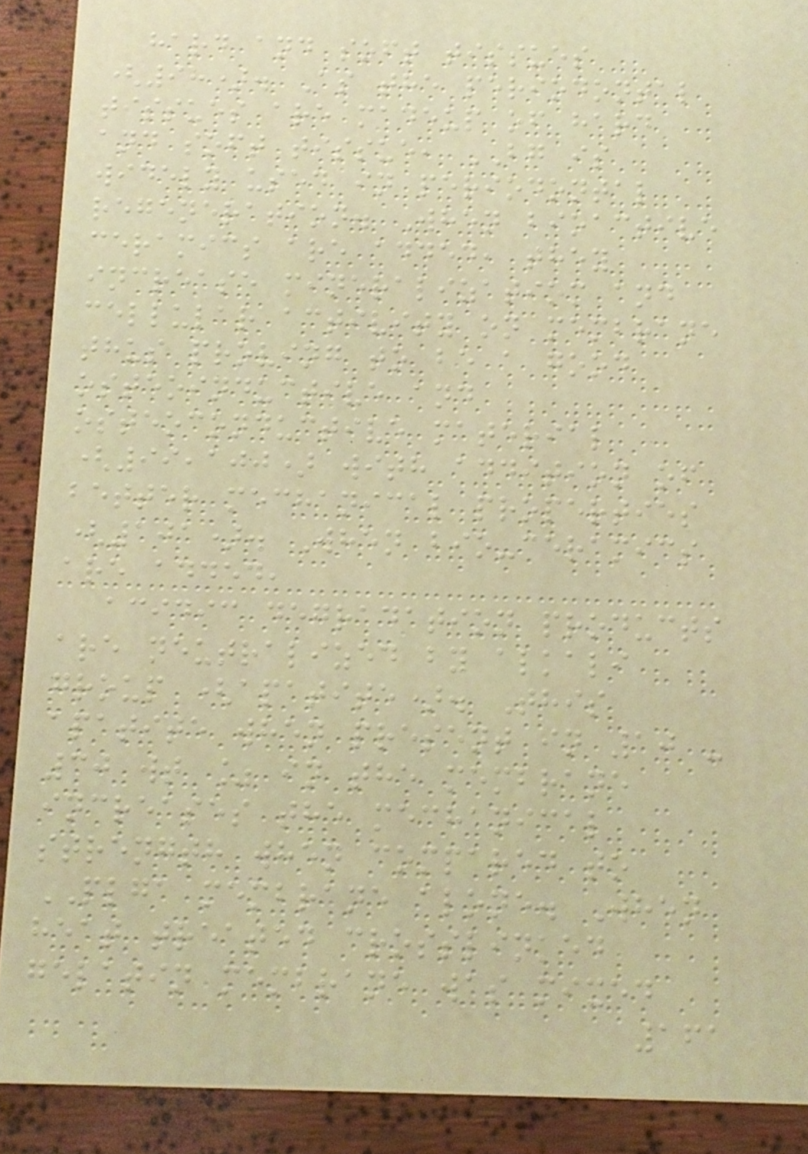hard and soft tissues
(98). As the periodontal
tissues are madeup of hard
and soft tissue, BG is
widely used in periodontal
regeneration. When bioactive
ceramics are added, they
increase mineralizatiom and
cellular activity on membrane
thus proving to be a good
osteoinductive and
osteoconductive material
(99,100) with addition of
better mechanical properties
(101). When bio-ceramics
are added,
acidic degradation products
are neutralized by alkali
group (apatite). This
apatite when present in 10 -
30 wt % in the membrane
increases the mechanical
strength when compared to
PLGA membrane alone. When
heat treated crosslinked
gelatin membrane was mixed
161
